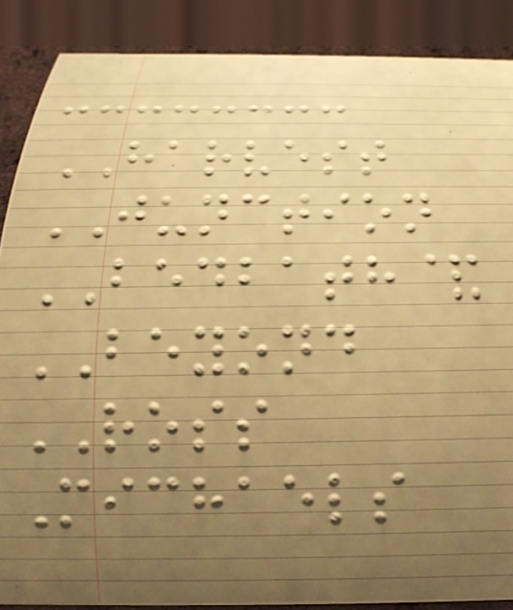HARVEST
JUNCTION
BEDBATH&
BEYOND
ROSS
Michaels
